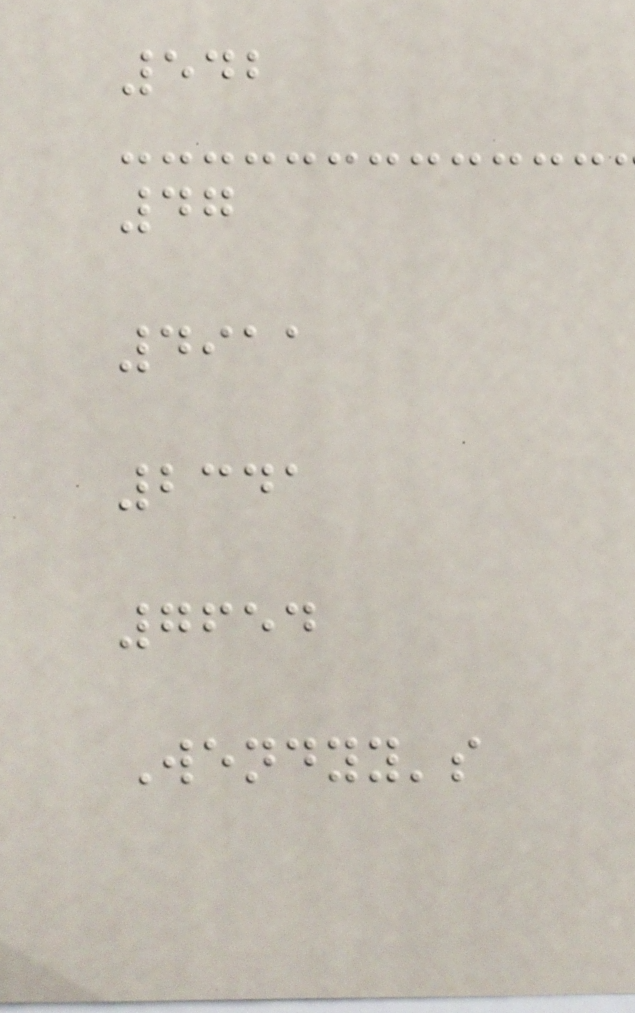542
47
4911
2341
7654
Wendyy's
